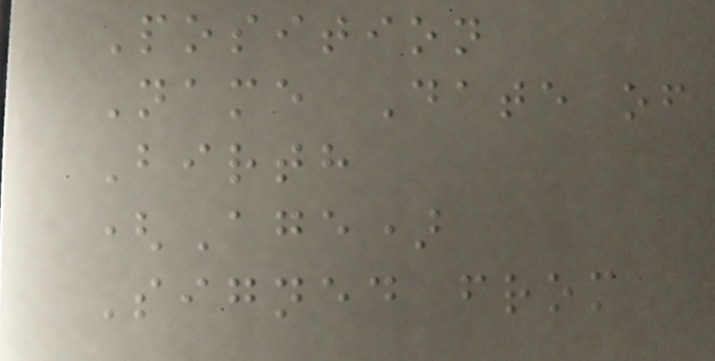Position
Name Date of
Birth
(Age)
Signed from
